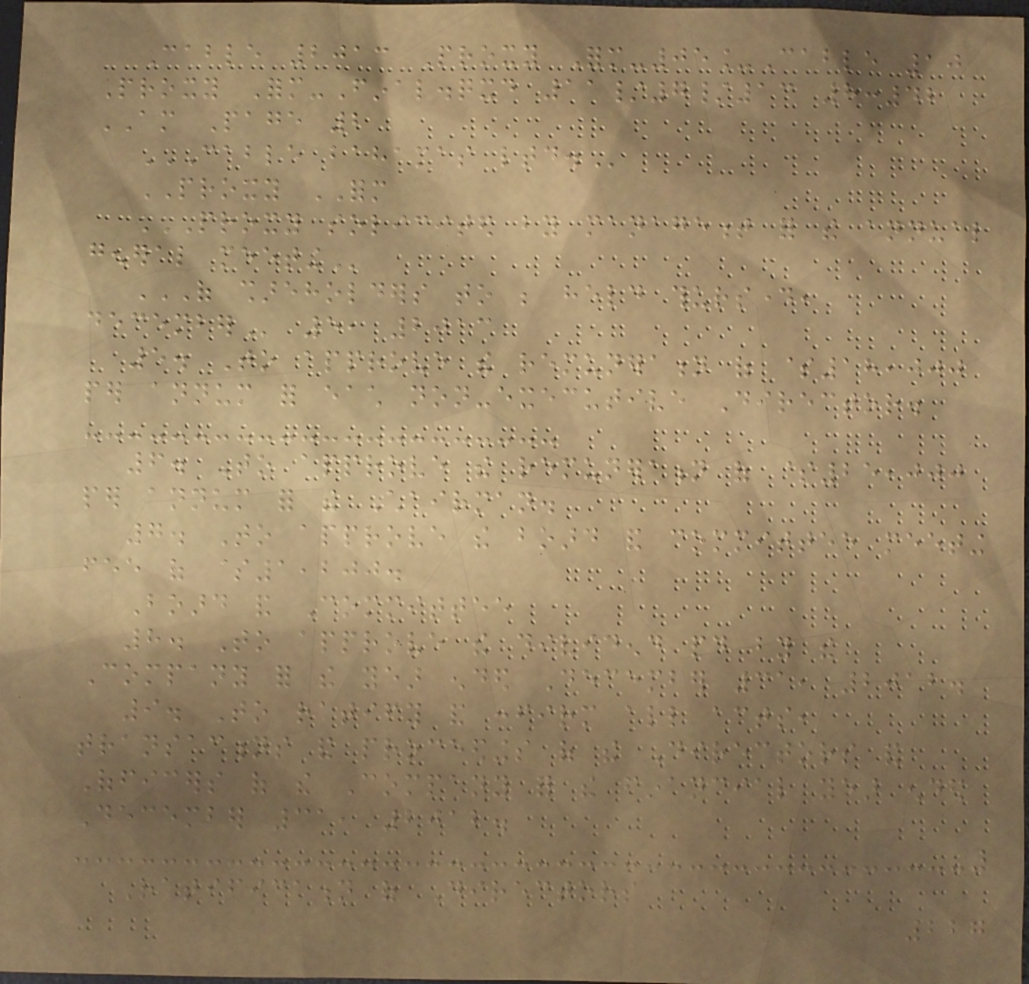Cable 2013 Proxy Form-05_Cable 10
Proxy Form-Final.qxd 11/7/13 8:42
AM Page 2
CABLE BAHAMAS LTD.
PROXY FORM
PROXY SOLICITED BY MANAGEMENT FOR THE ANNUAL
GENERAL MEETING
OF SHAREHOLDERS TO BE HELD THURSDAY,
DECEMBER 5, 2013
5. To approve the remuneration of $18,000
per annum for each non-executive Director.
6. To approve the remuneration of $25,000
per annum for the Chairman.
7. To approve the board and committee meeting
fee of $1,200.
Board and Committee
8. To approve the dividend paid by the
Company for the year ended December 31, 2012.
9. To ratify and confirm all acts,
transactions and proceedings of the Directors and
Officers of the Company for the financial year ended
December 31, 2012.
Ratification of Directors
227
